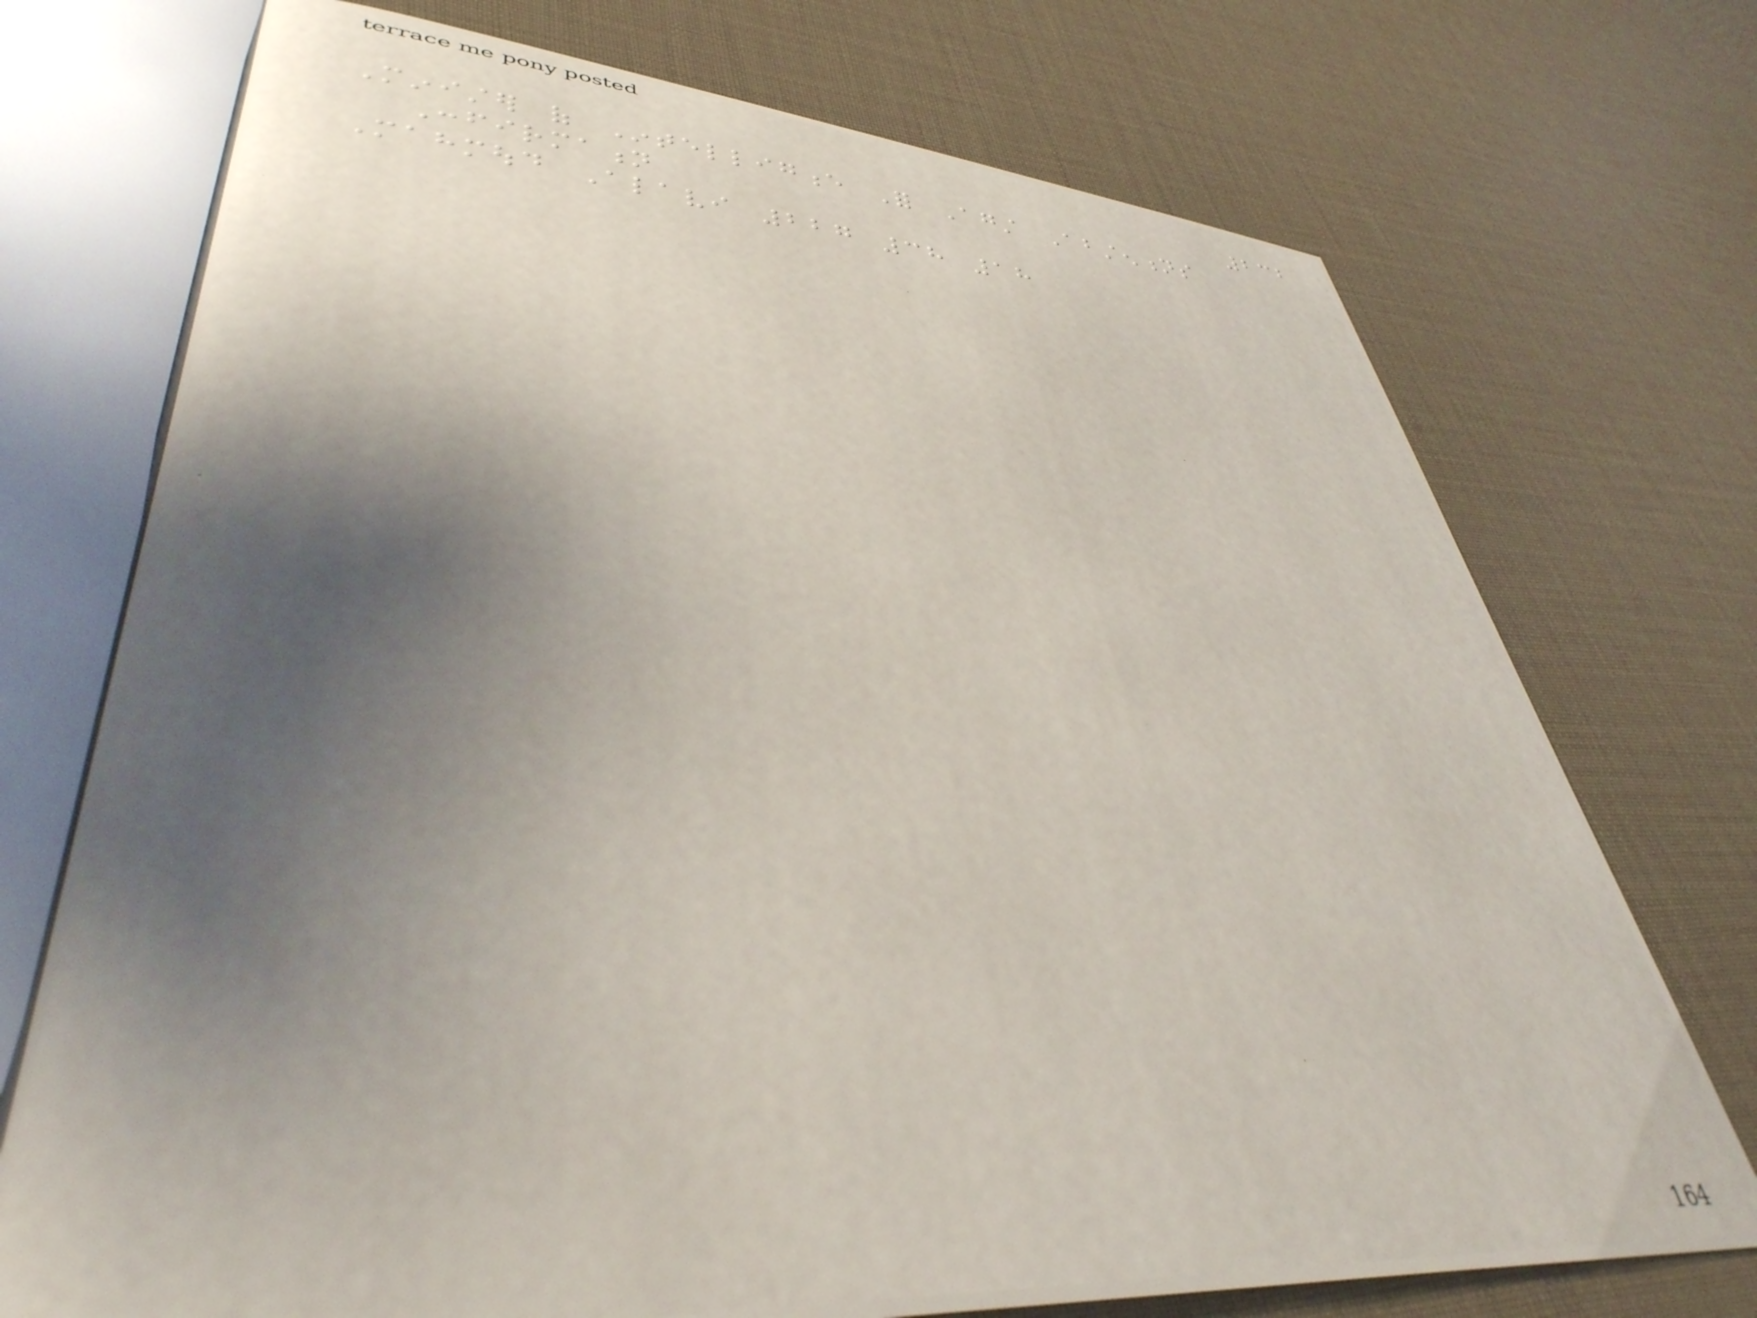232
Minister of Intelligence For Against Abstentions
Confirmation
Mahmoud Alavi 227 38 18
